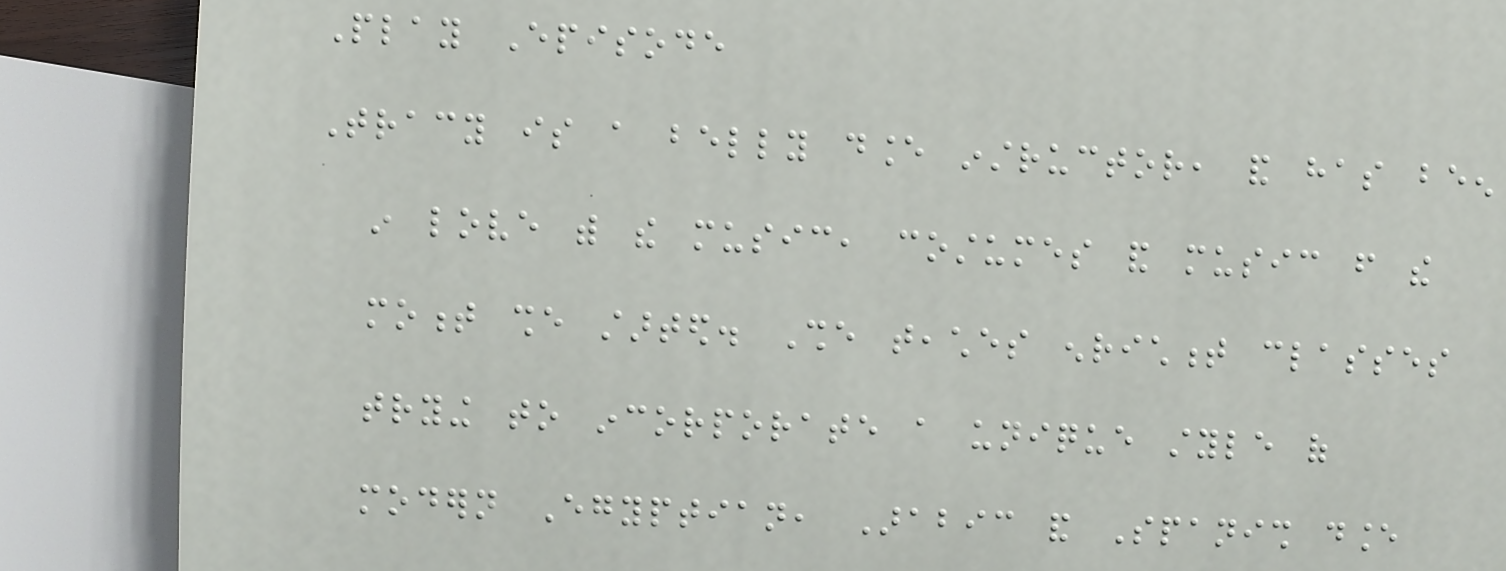Play Episode
Tracy is a belly dance instructor, and has been
in love with the music, costumes and music from the
moment she started. She teaches enrichment classes
trying to incorporate a unique style of
modern Egyptian, Arabic and Spanish dance
